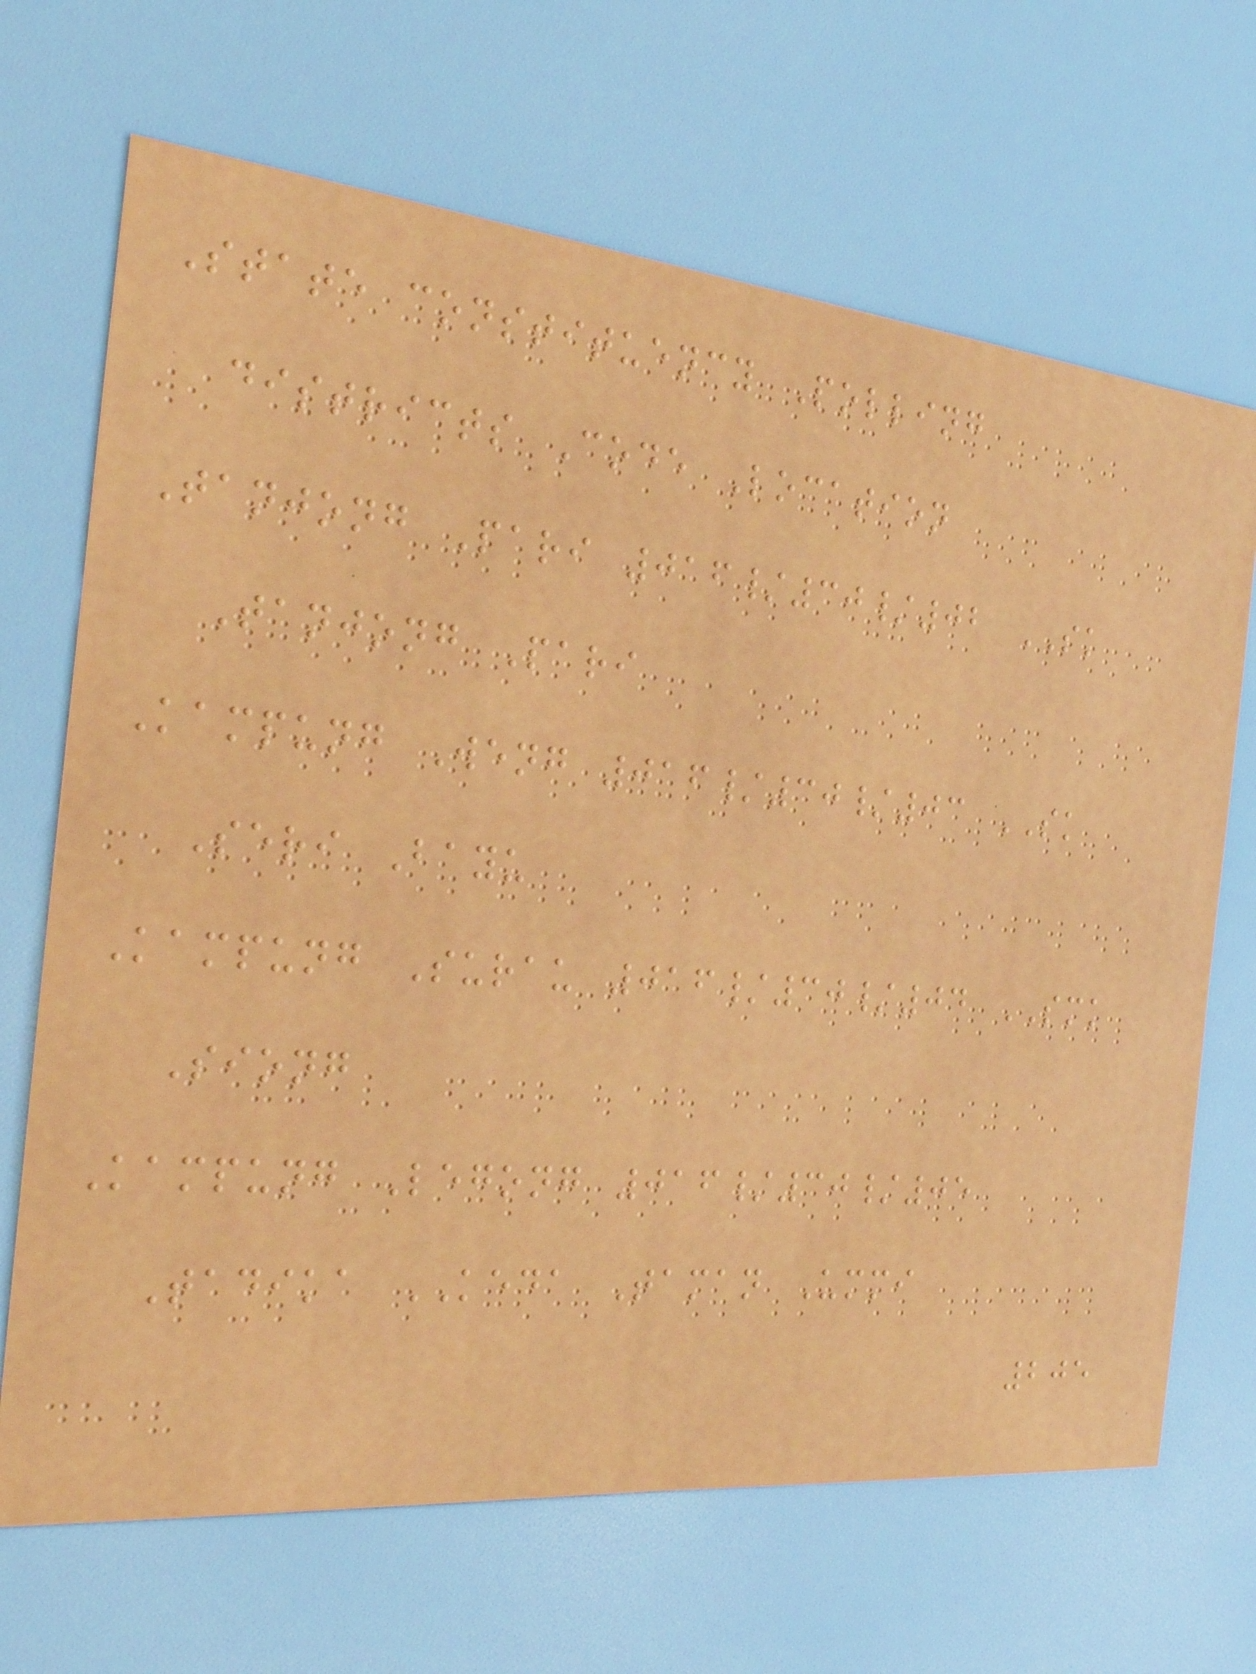State constituency Polling
districts Code Location
Tanjong Pari 016/30/02 SK
Tanjong Pari
Kampung Weng 016/30/03 SK
Seri Bayu
Kampung Surau 016/30/04 SMK
Siong
Kampung Legong 016/30/05
Tadika KEDA Taman Ummi
205
